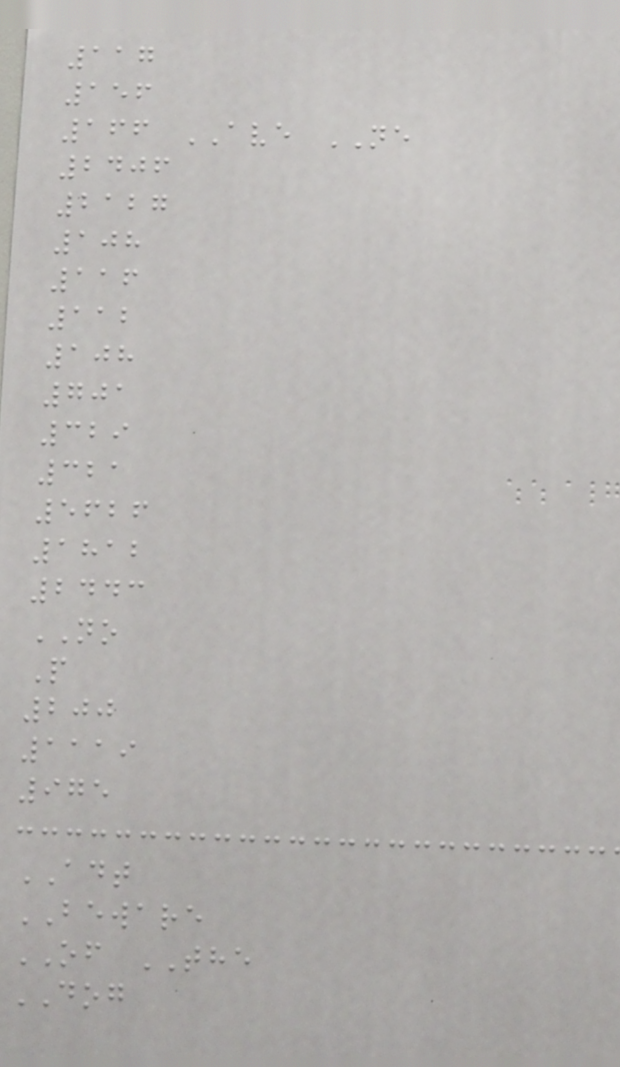117
156
166 AVE NE
2406
2127
108
116
112
108
701
329
321
5626
1812
2443
NO
P
200
1119
975
ADT
BEWARE
OF THE
DOG
